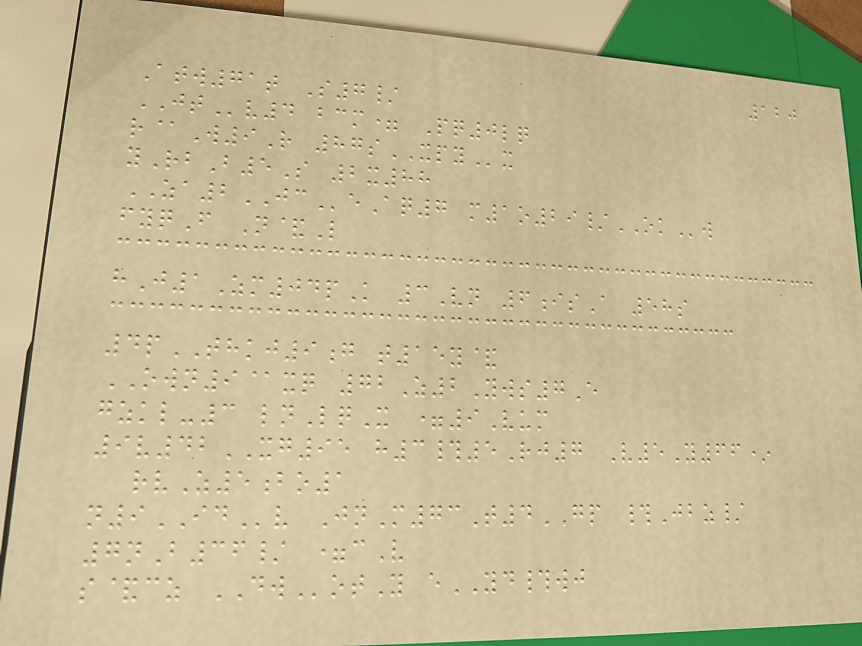120
Atw71t S7/
JTv4 bcm= Pq0lq
r@W9R 87sXPYx
yRbB5S 2x88
ZA2JCeAq7 m1o29/OKw
fyqF N&L
hJ1Zm04pK 3Vn 6isA 58s
4pTHKJ9g t15y&
OWN9@xq 72Z2Yws7E
gzkl-3 lnLqX =9Vum
9v42XG95 h3#5Rj7 V5Y66*
rvZ5bo1
n9IDv JnM73T4GP #Jbz/
7nB36/ =cV
s&cz DWotY eYD#wj
